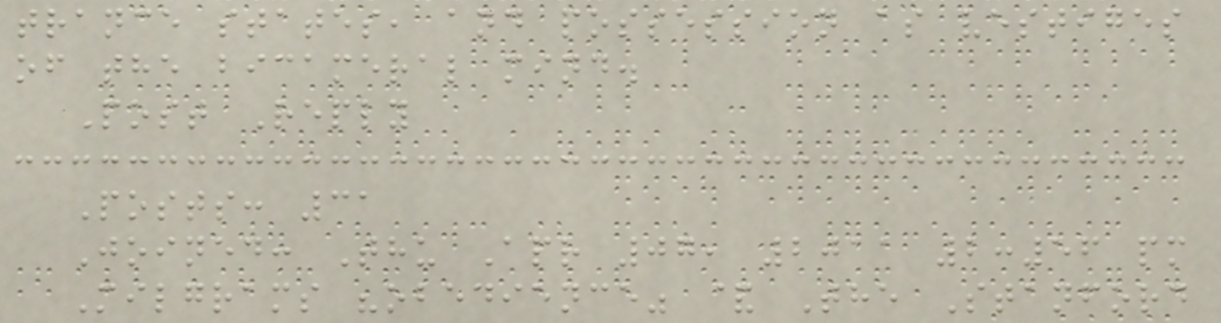trance states, and possession as vestiges
of the bicameral mind.
Post Reply
Posts: 31
Joined: Thu Apr 07, 2011 2:56 pm
Milgrams "obedience" & The Stanford
